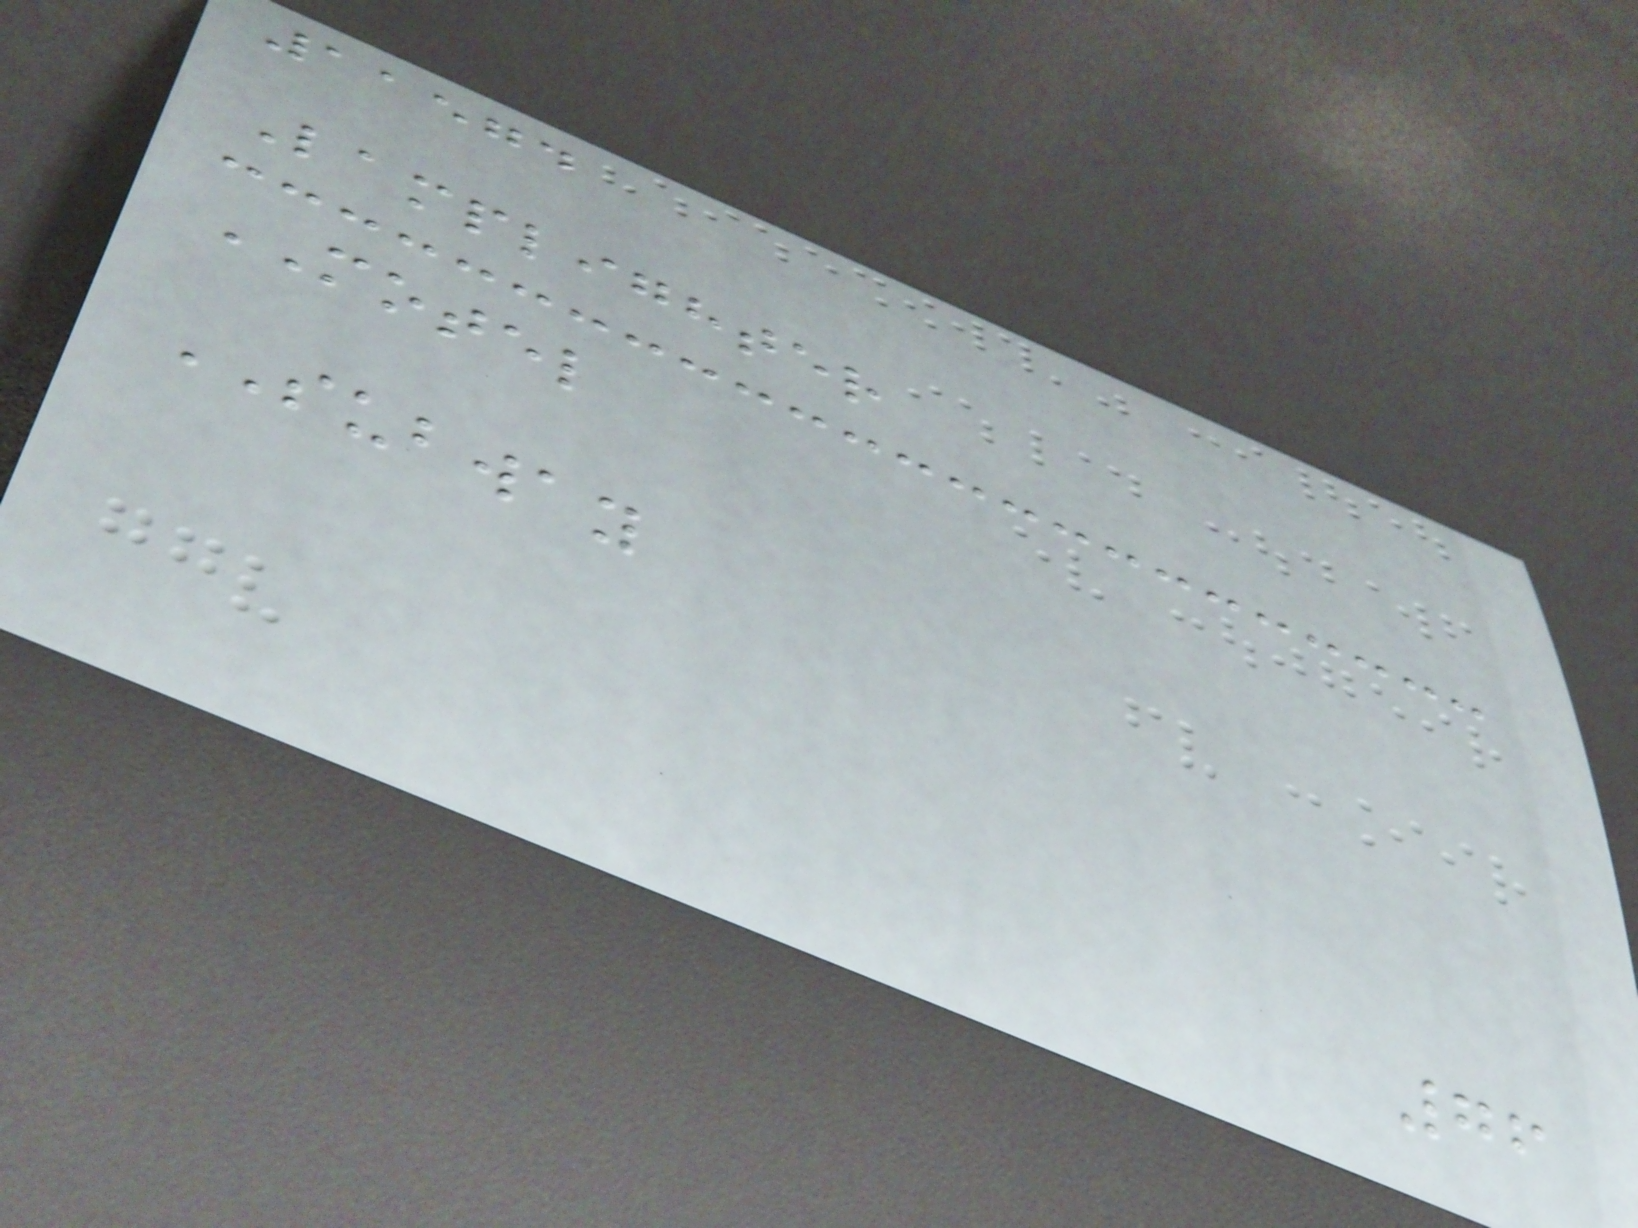11574
Lamplighter
MOTEL
SUBWAY
76
